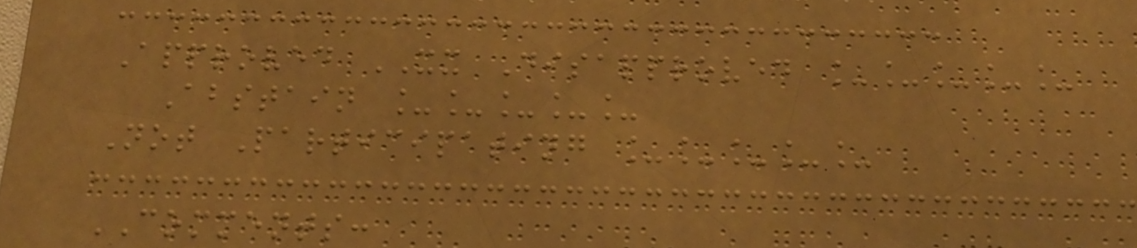Approved XX Disapproved _____
Abstain _____
Not Participating _____
COMMENTS:
